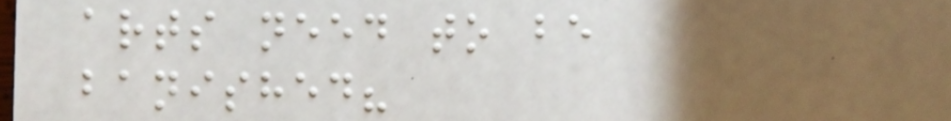arts need to be
banished?
